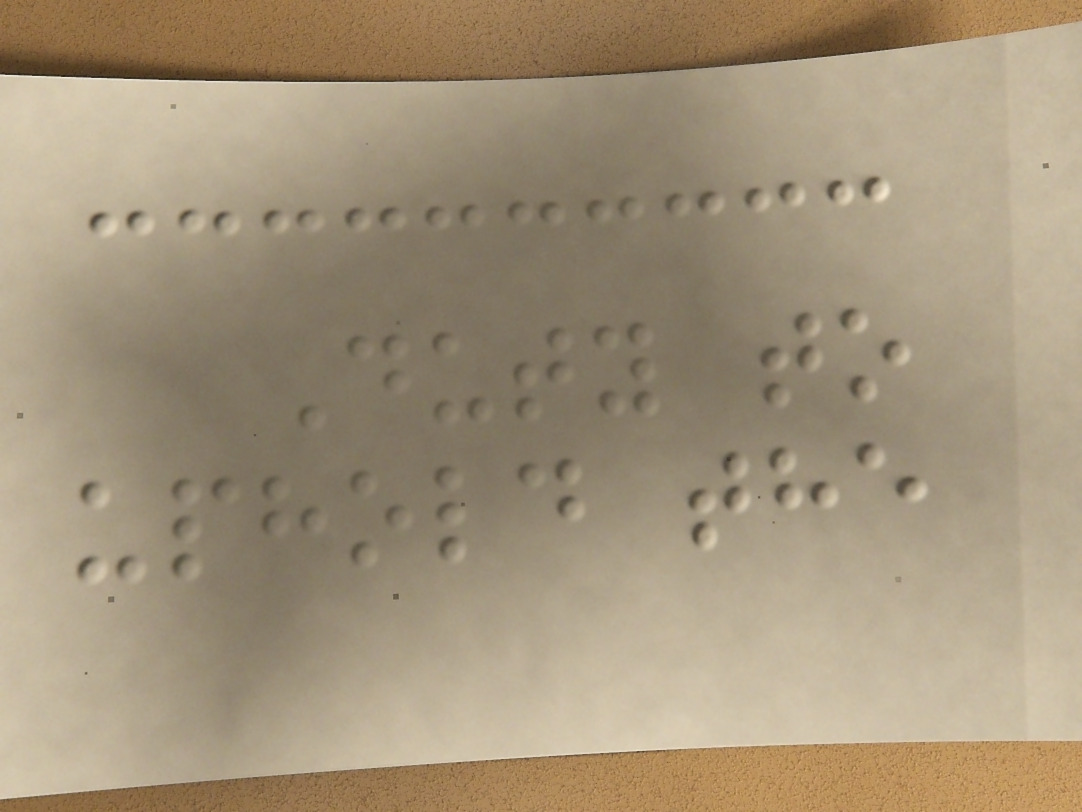Duty to
uphold the
